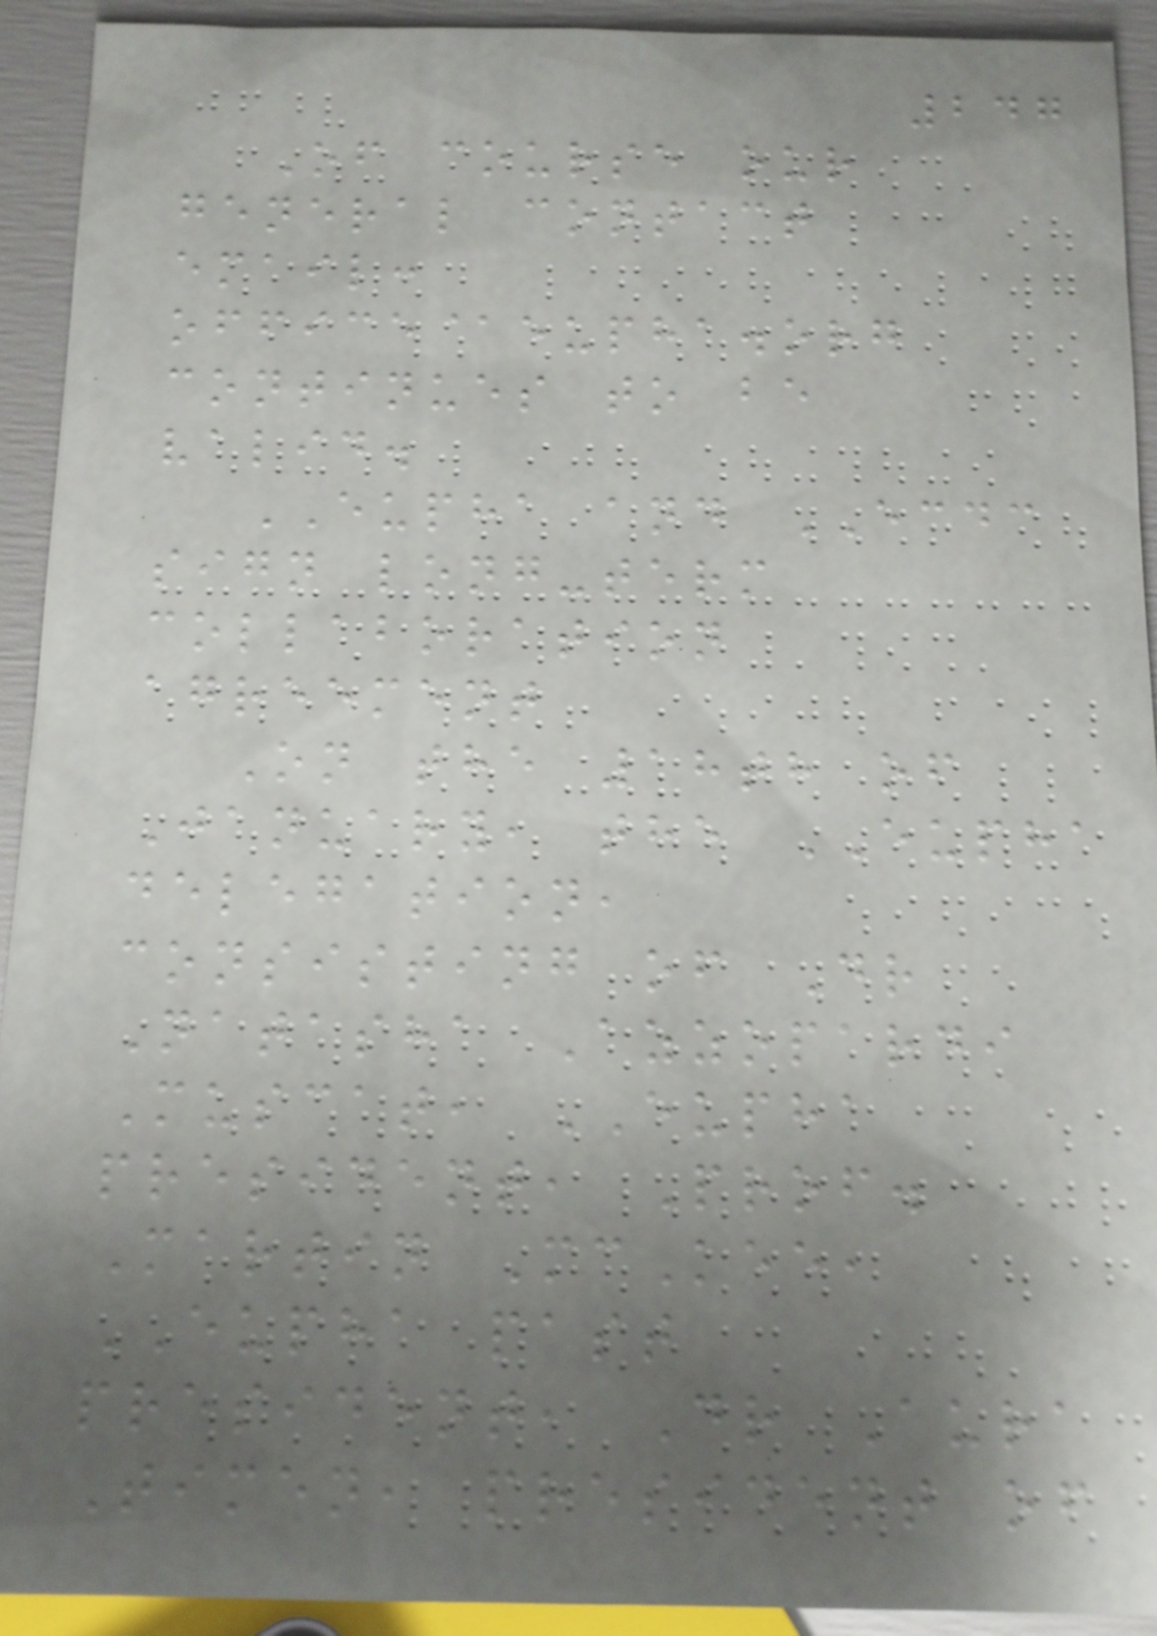247
Of course our
general contact
email:
office@eupha.org
continues to be
valid.
EUPHA and ECDC
sign long-term
collaboration
agreement
On the 18th of
January, the EUPHA
delegation,
consisting of Dr
Natasha Azzopardi
Muscat, EUPHA
president, Prof.
Martin McKee,
EUPHA past
president, Dr Aura
Timen, president of
